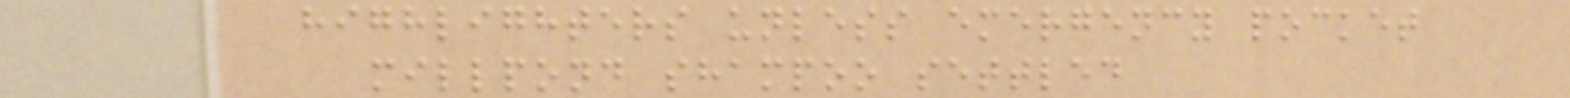highlighters unless emergency pocket
millpond shampoo settled
